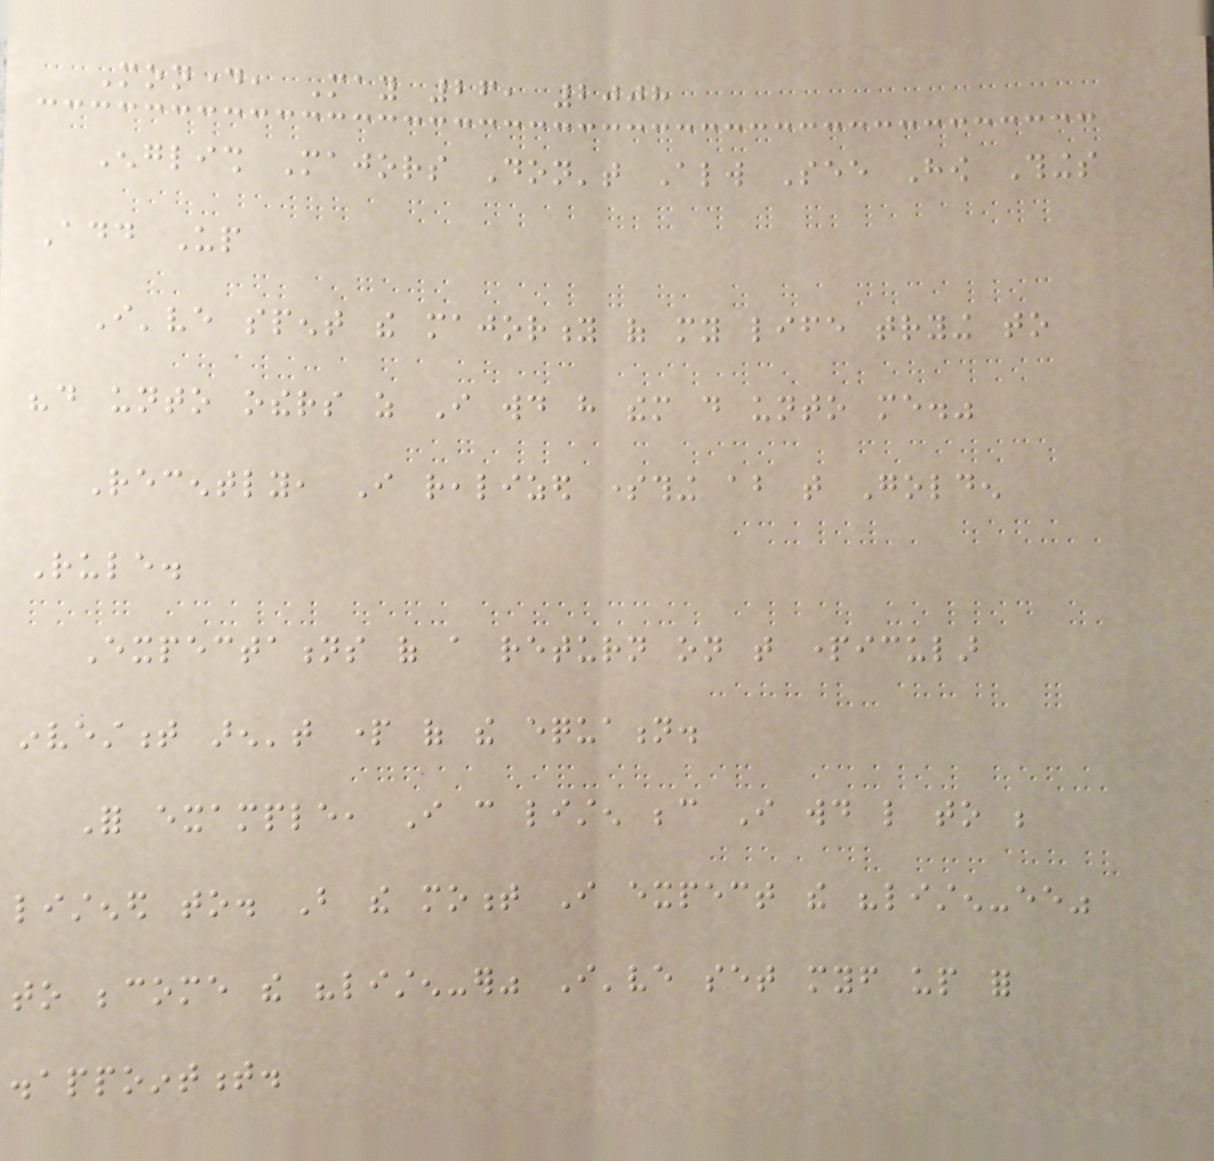Monday, May 26, 2008
English Majors Don't Always See How Things
Add Up
I've spent the majority of my life trying to
"do unto others as I would have them do unto me."
Recently, I realized something about that Golden
Rule.
Expectations of a return on that particular
investment aren't part of the equation.
For example, I can listen because I would like to be
listened to. But the moment I expect the "listen-ee"
to become the "listen-er" I've set myself up for
disappointment.
